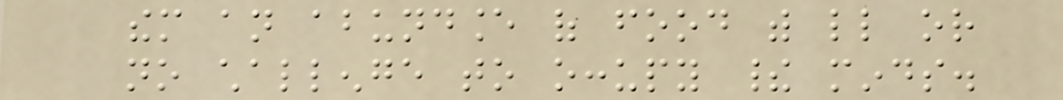them an abundance of food with little or
no challenge to occupy their minds.
